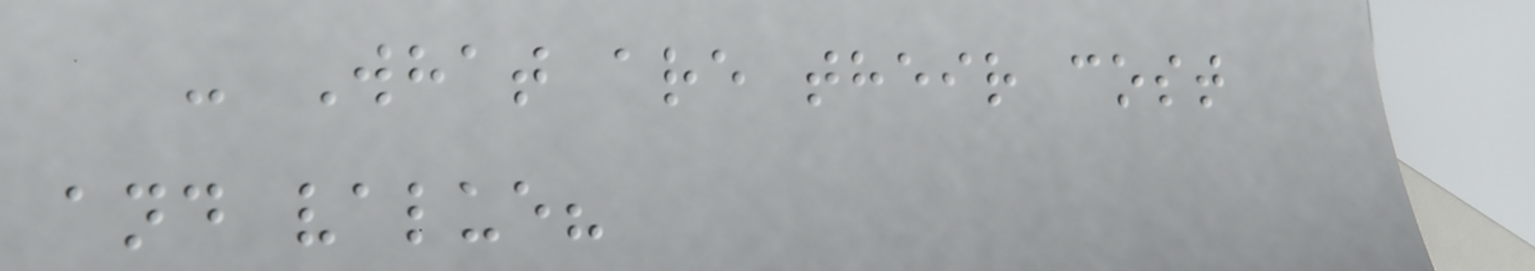- What are their cost
and value?
